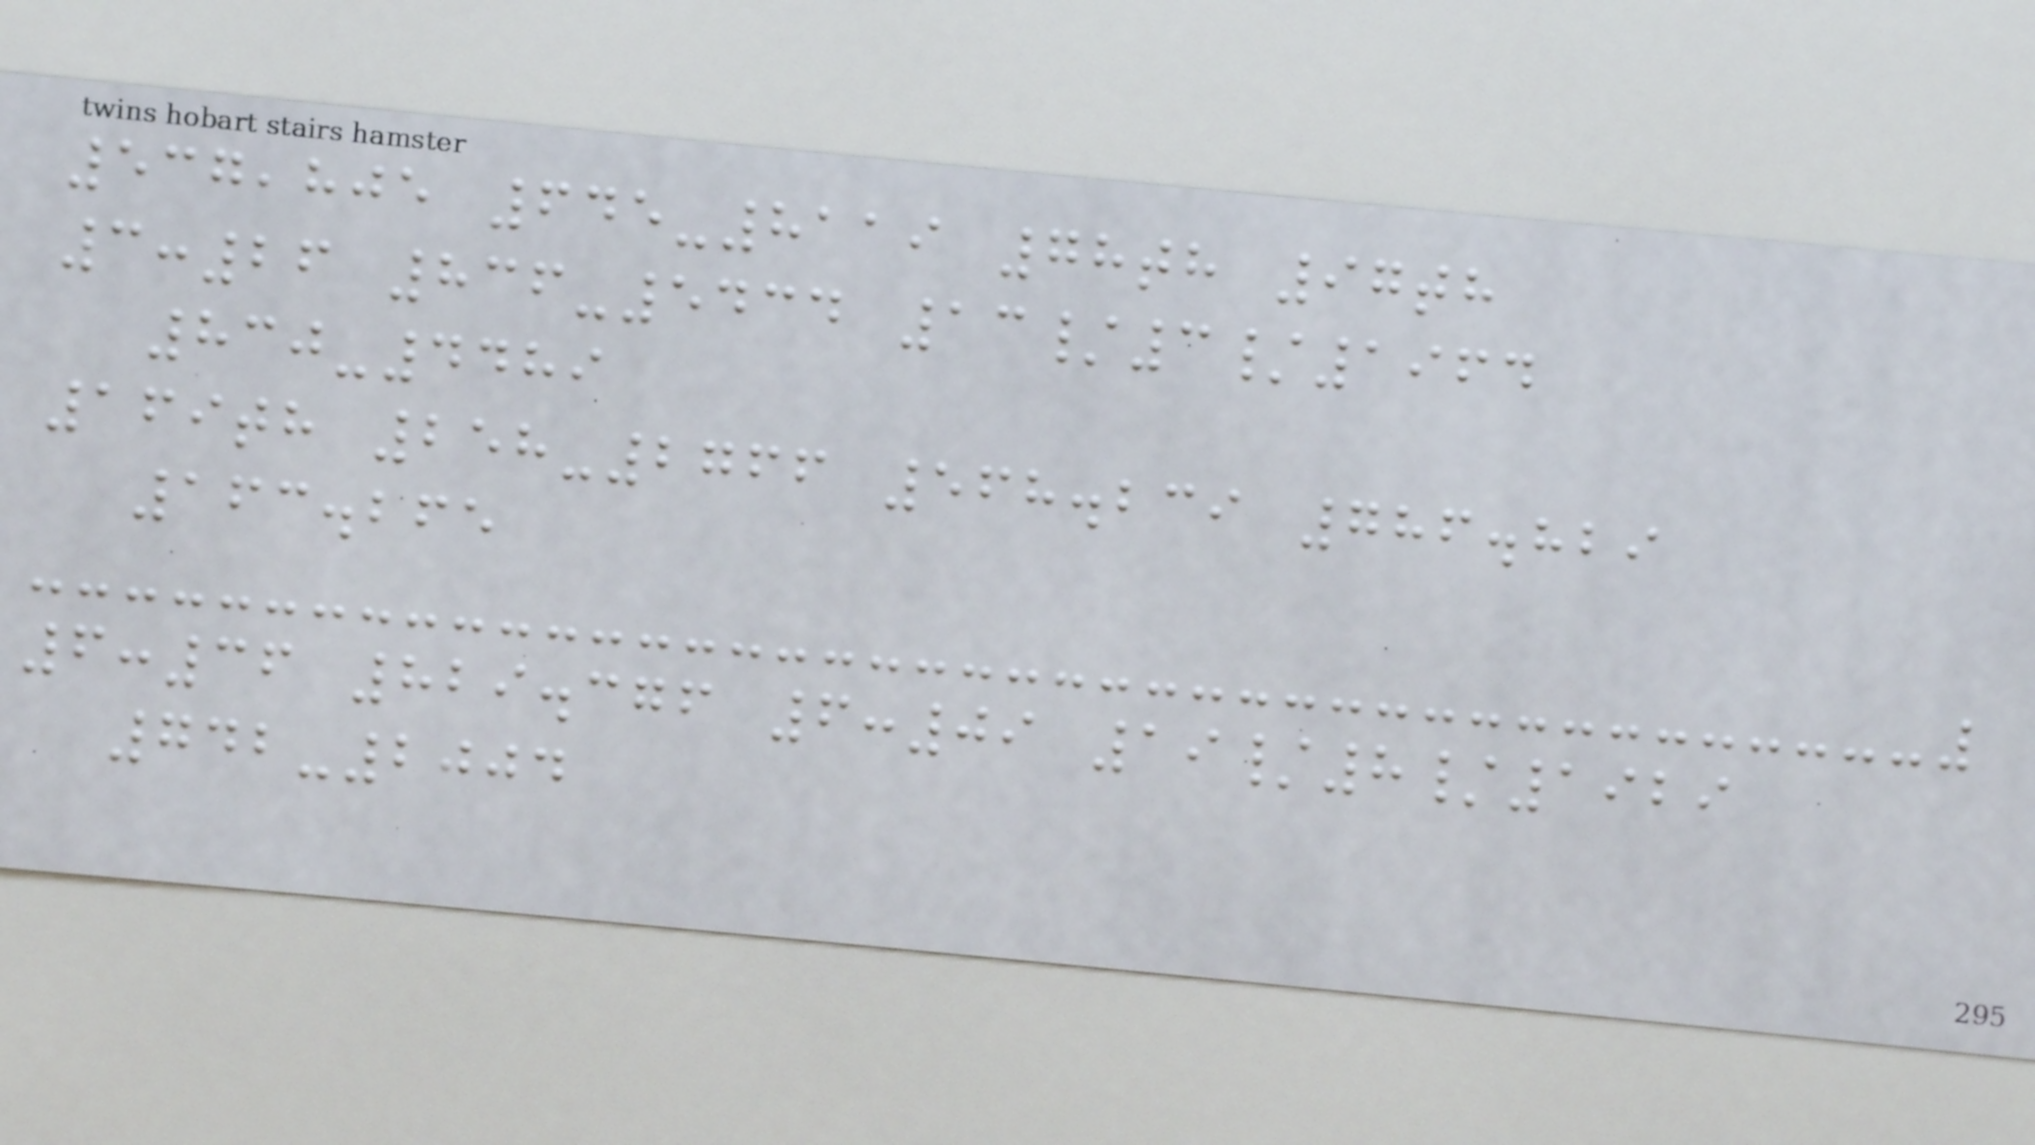537,805 645-8119 78th 97th
3:26 836-5434 13/3/1964
830-4489
169th 258-2766 568.239 786.829
163.265
6:36 829.376 6:09 19/8/1929
742-2004
